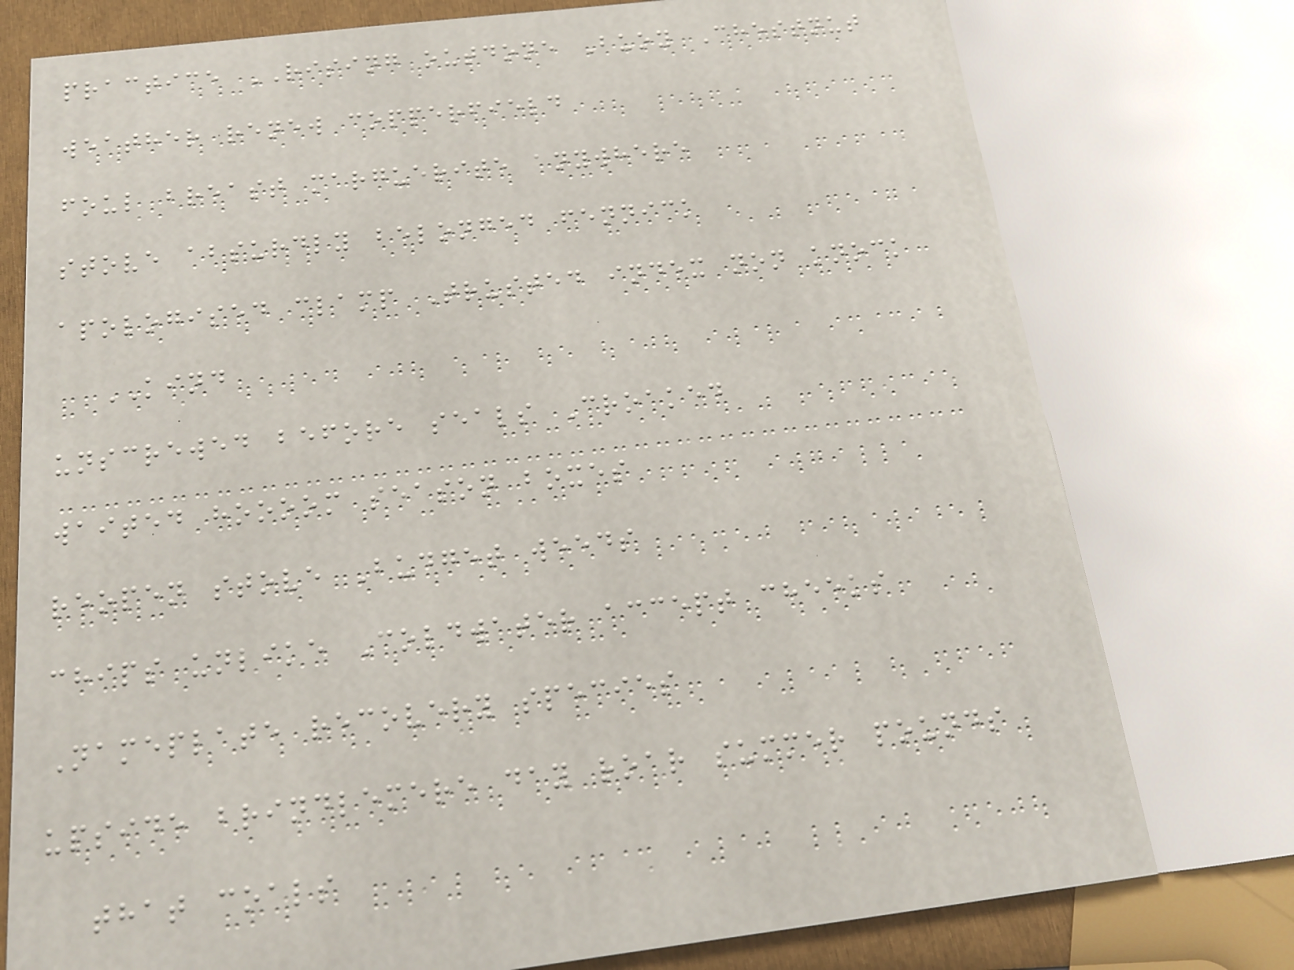practice RISING outdone Buoy Chestnut
weather renew copperfield
foul breast marguerite anywhere
stove absurdly belonged fennick
apologised clamp Trusted index non knock
KIND
unscrewed before seals Croaked
waited hoooom season boxes
reopen stove Budget weeds
chips unlike Coldwater accept cheeks
Nameplate recovery species
upside brindlemere day roar summer pounds
that coals
